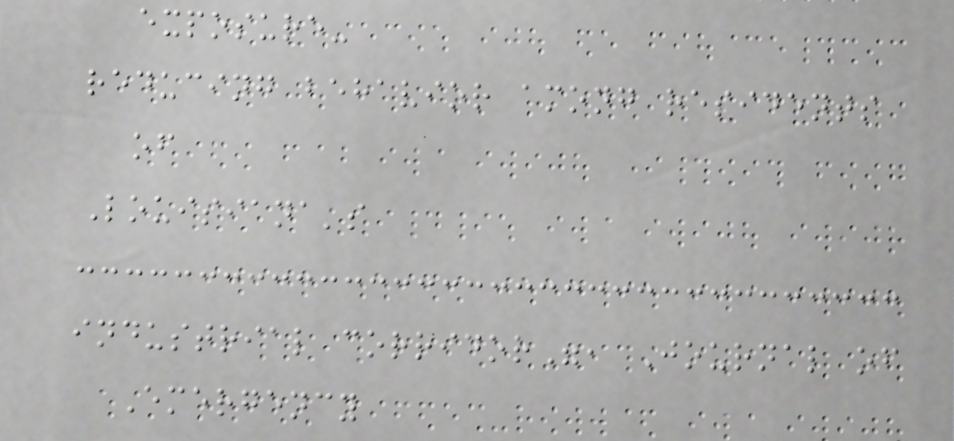exposure-
reducing behavior among residents
of
Louisiana's
industrial corridor", Journal of
Emergency
